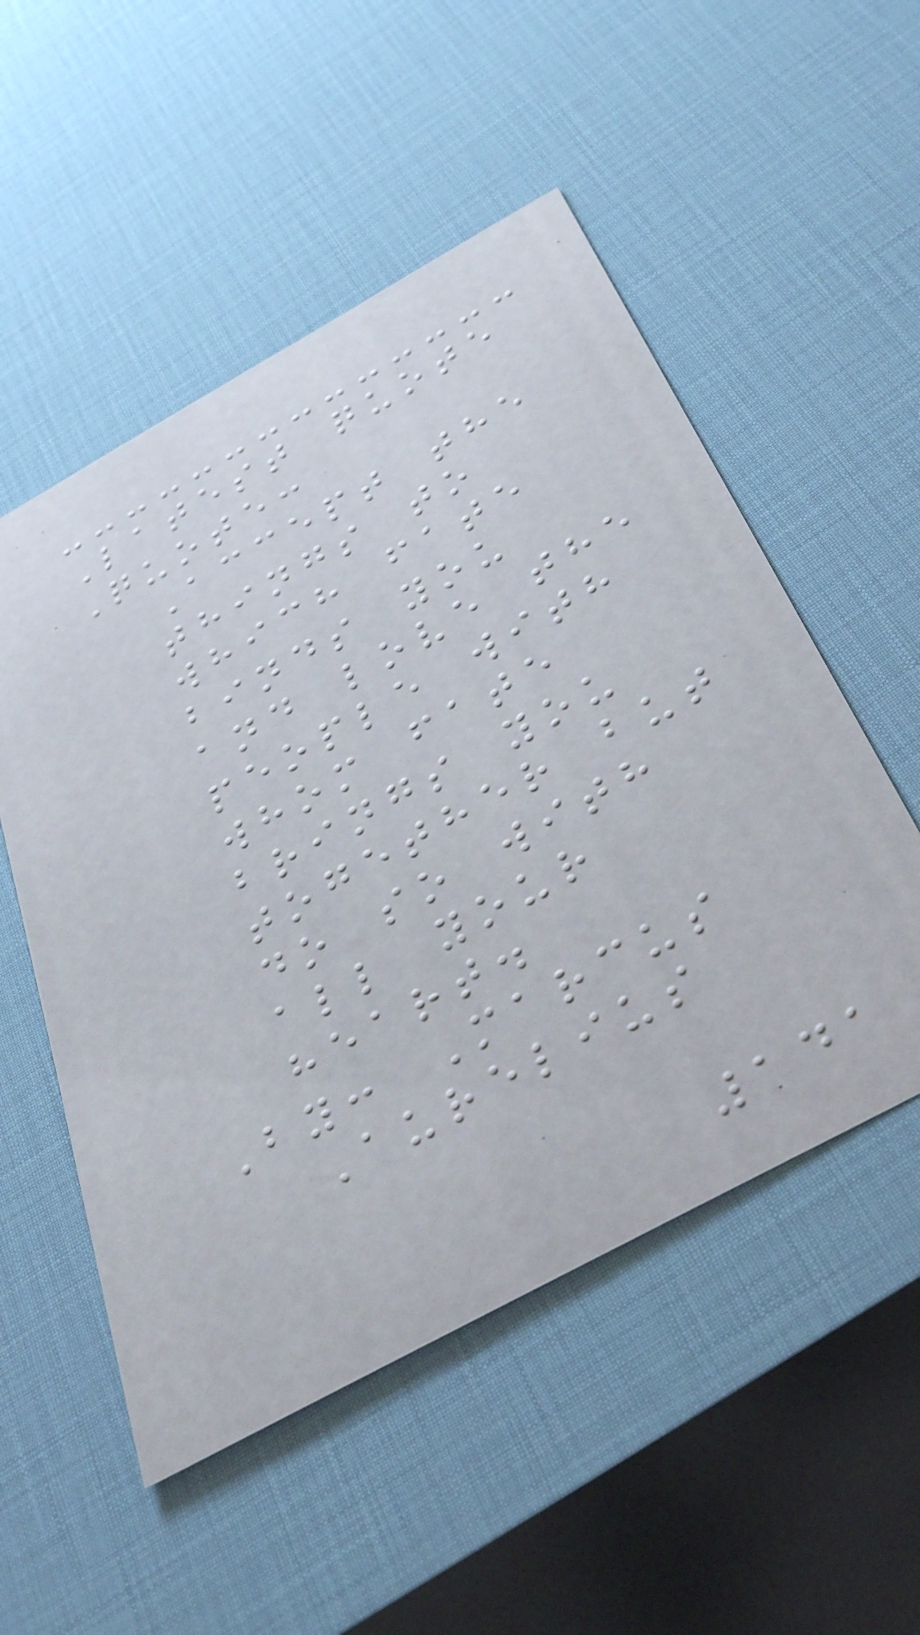Latest quote
Quote:
Accept the
things to
which fate
binds you
and love the
people with
whom fate
brings you
together but
do so with
all your
heart.
By: Marcus
Aurelius
141
